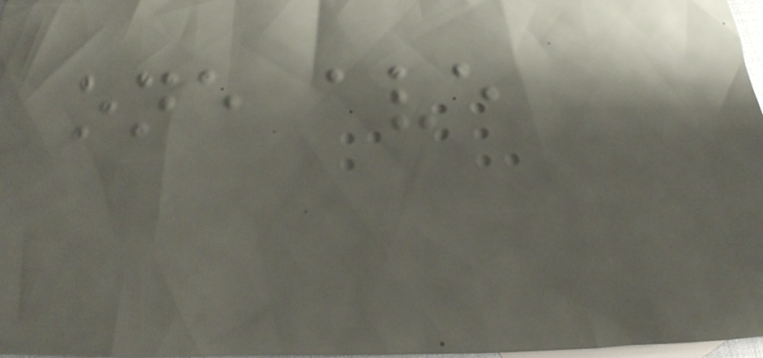one ave
